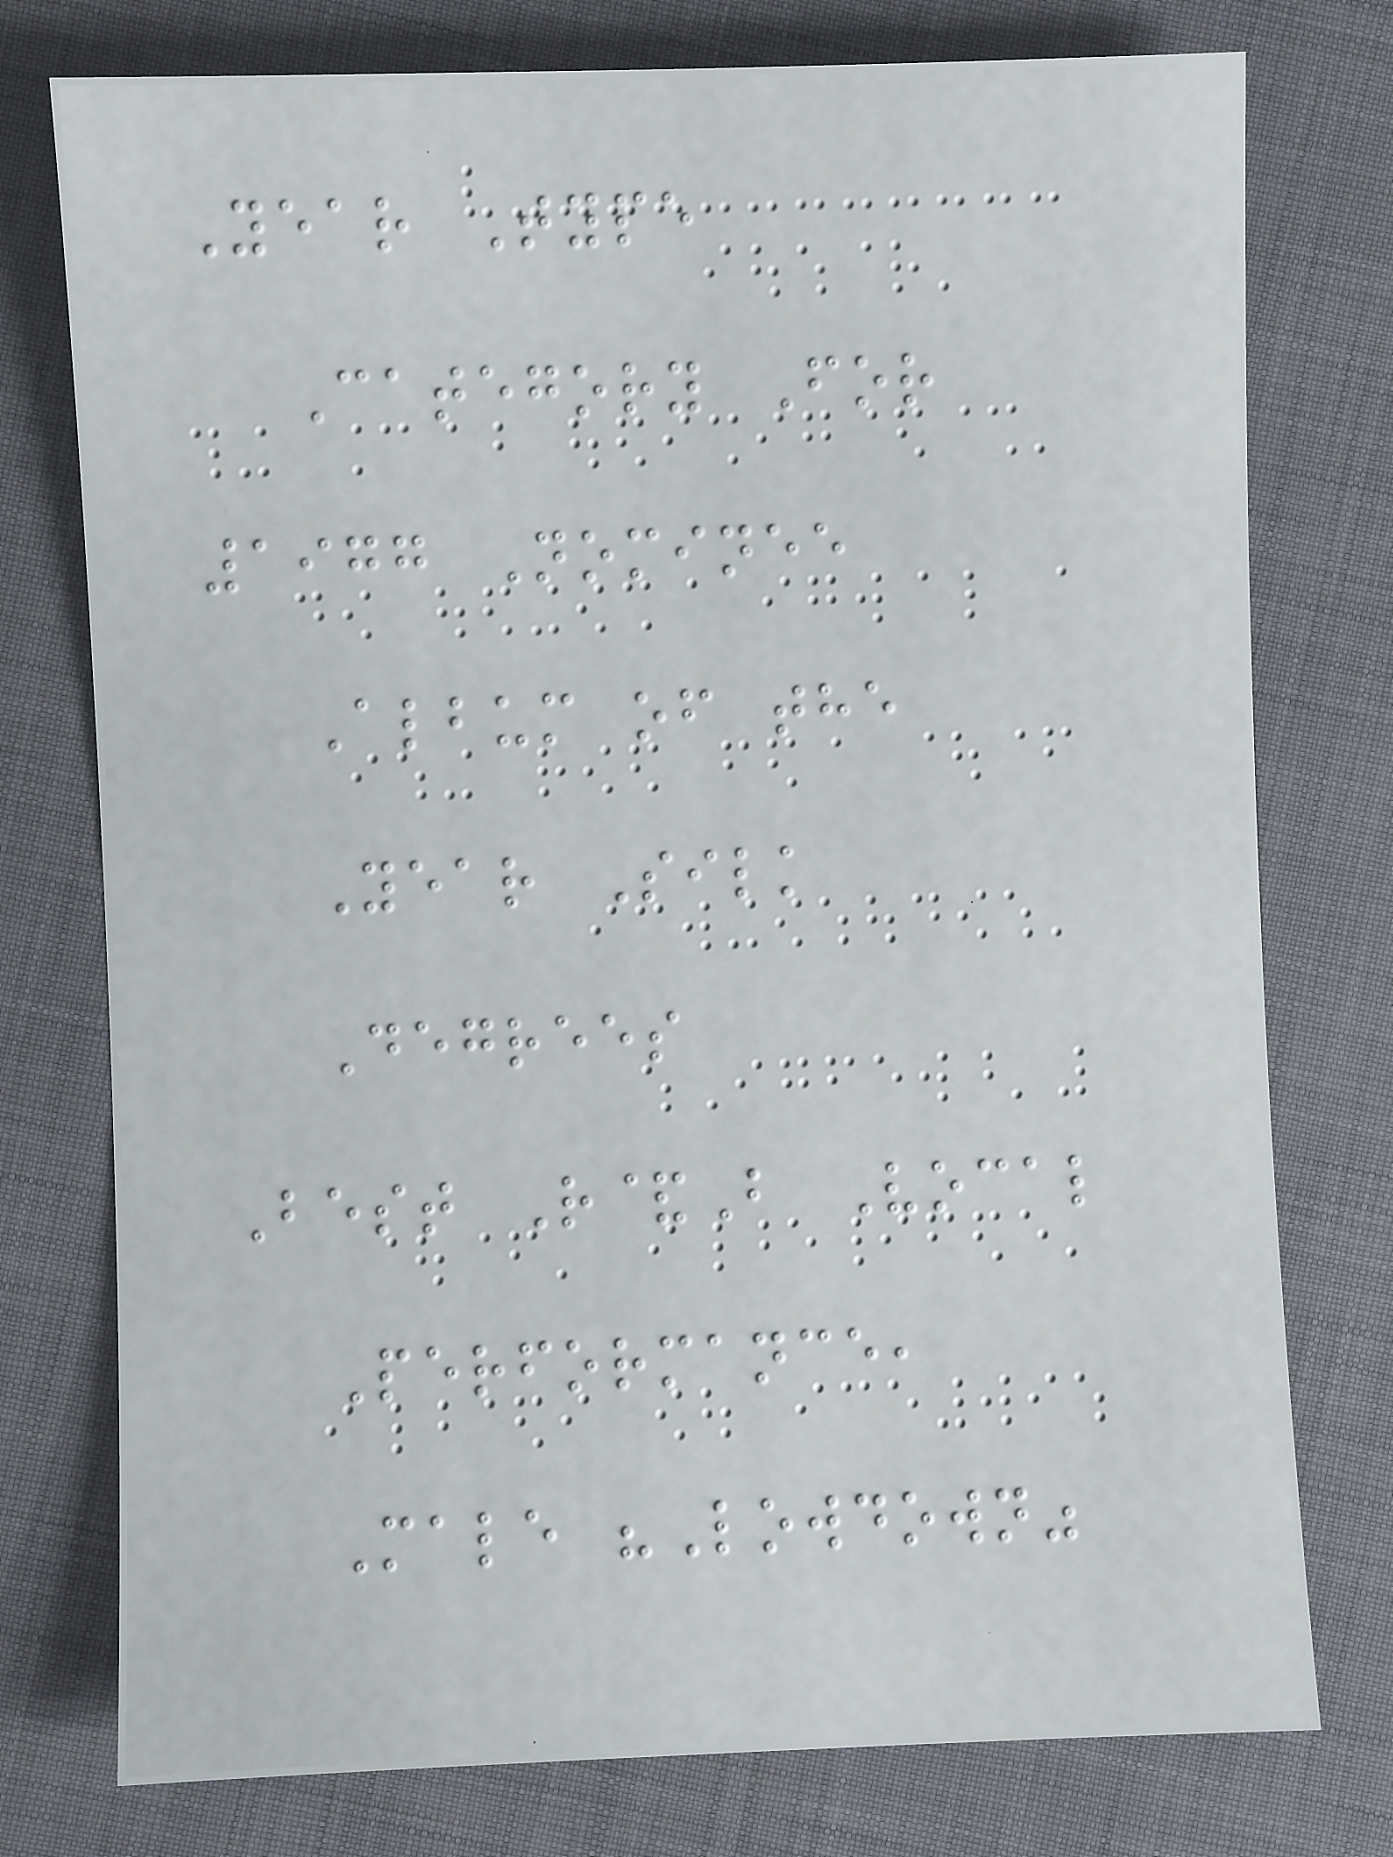Year Type
Category For
1977 Nominee
Album of the
Year Silk
Degrees
Best R&B Vocal
Performance,
Male "Lowdown"
